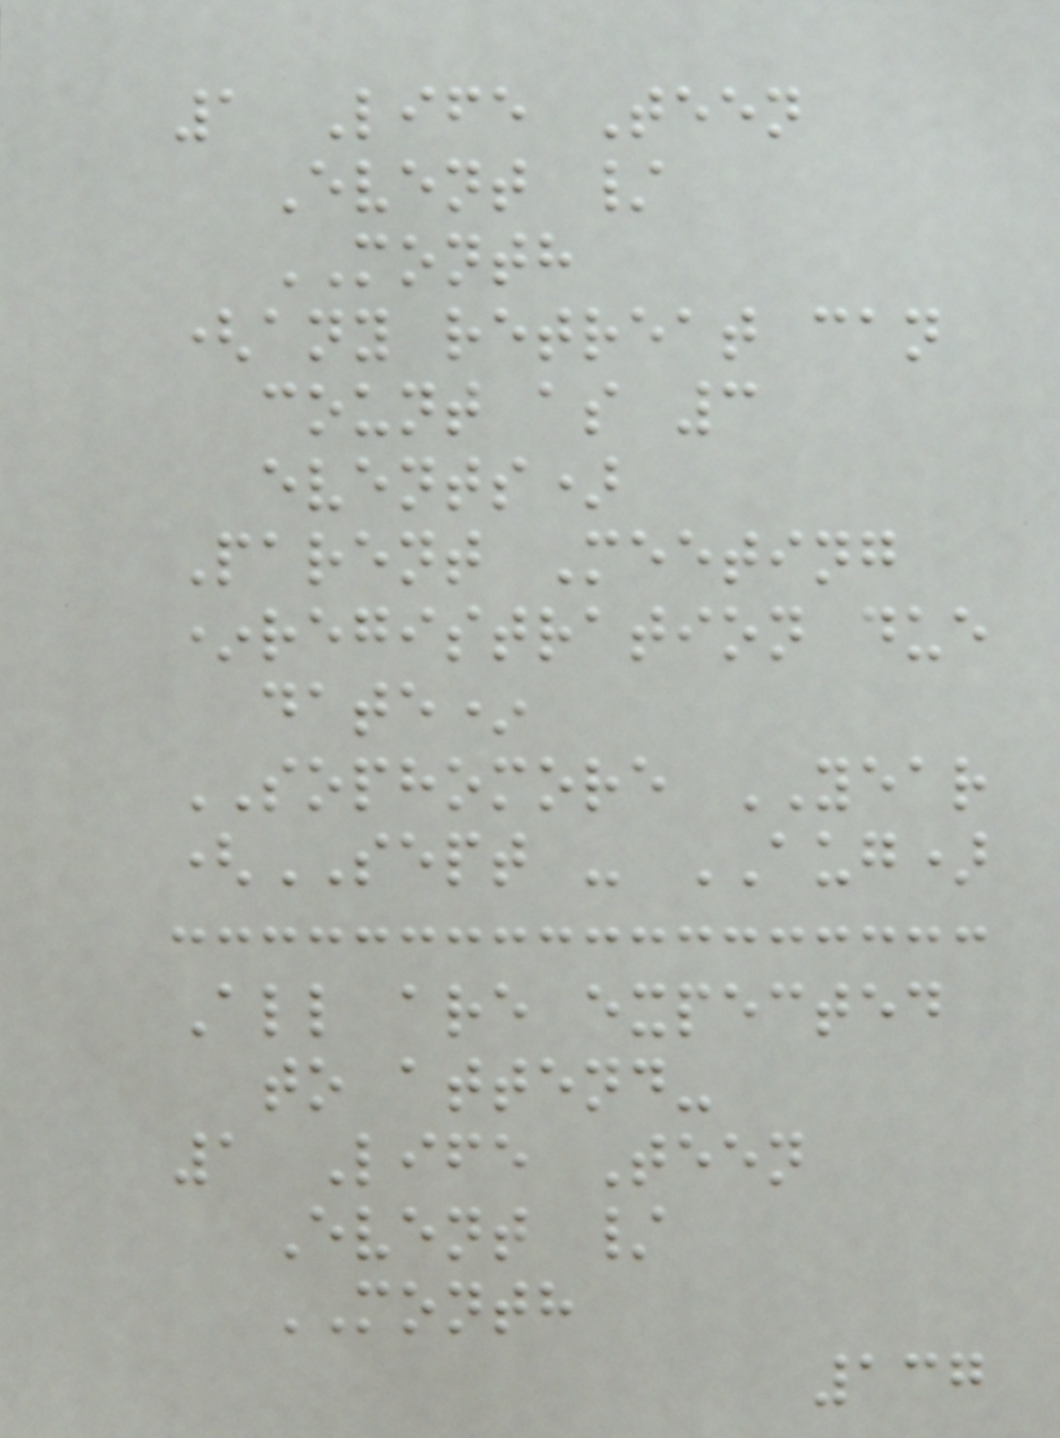1 Life Teen
Event /
MONTH
(any retreat can
count as 3
events)
Parent Meeting
*registration due
date*
SOPHOMORE YEAR
(SEPT - AUG)
All are expected
to attend-
1 Life Teen
Event /
MONTH
137
